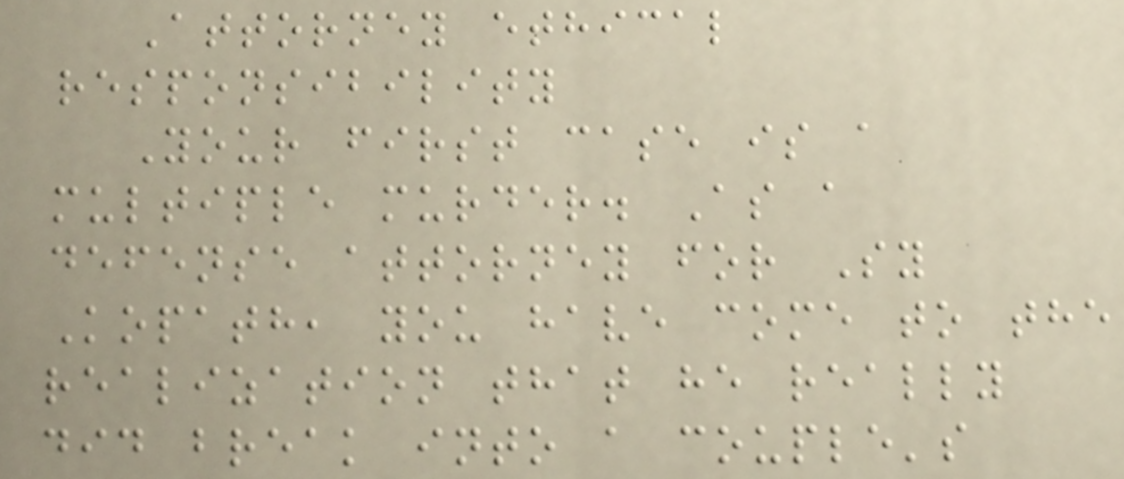Attorney ethical
responsibility
Your first case is a
multiple murder. As a
defense attorney for Sy
Kopath, you have come to the
realization that he really
did break into a couple's
